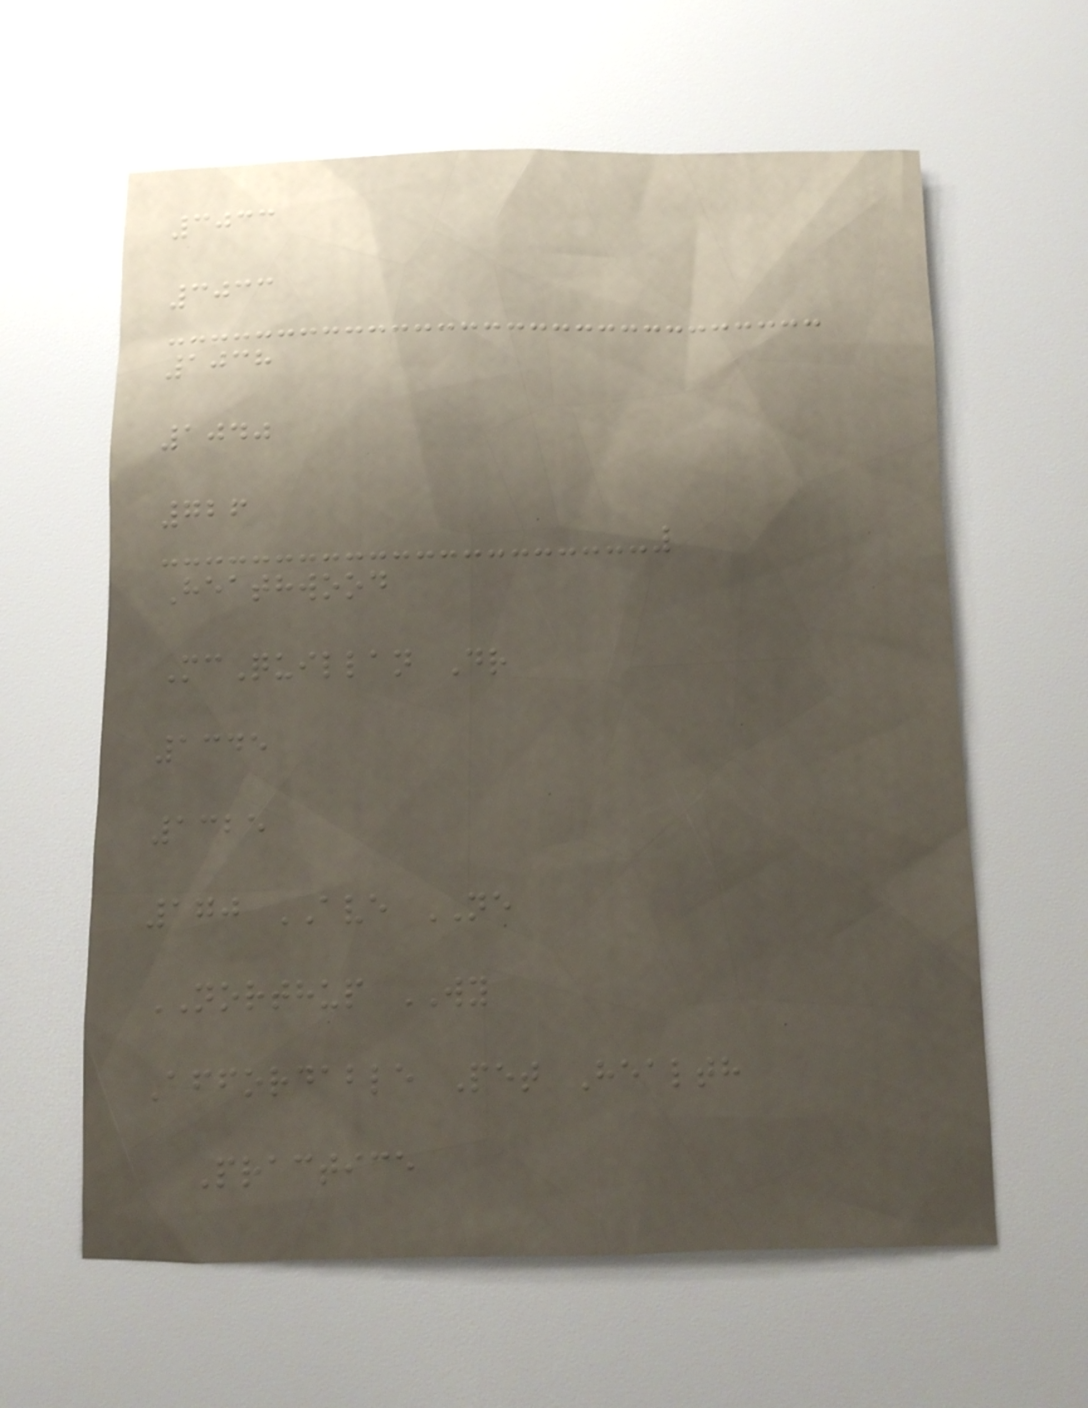3033
3033
1038
1040
726
Heathwood
McQuillan Dr
1345
1325
170 AVE NE
NORTHUP WY
Affordable Pet Health
Practice
